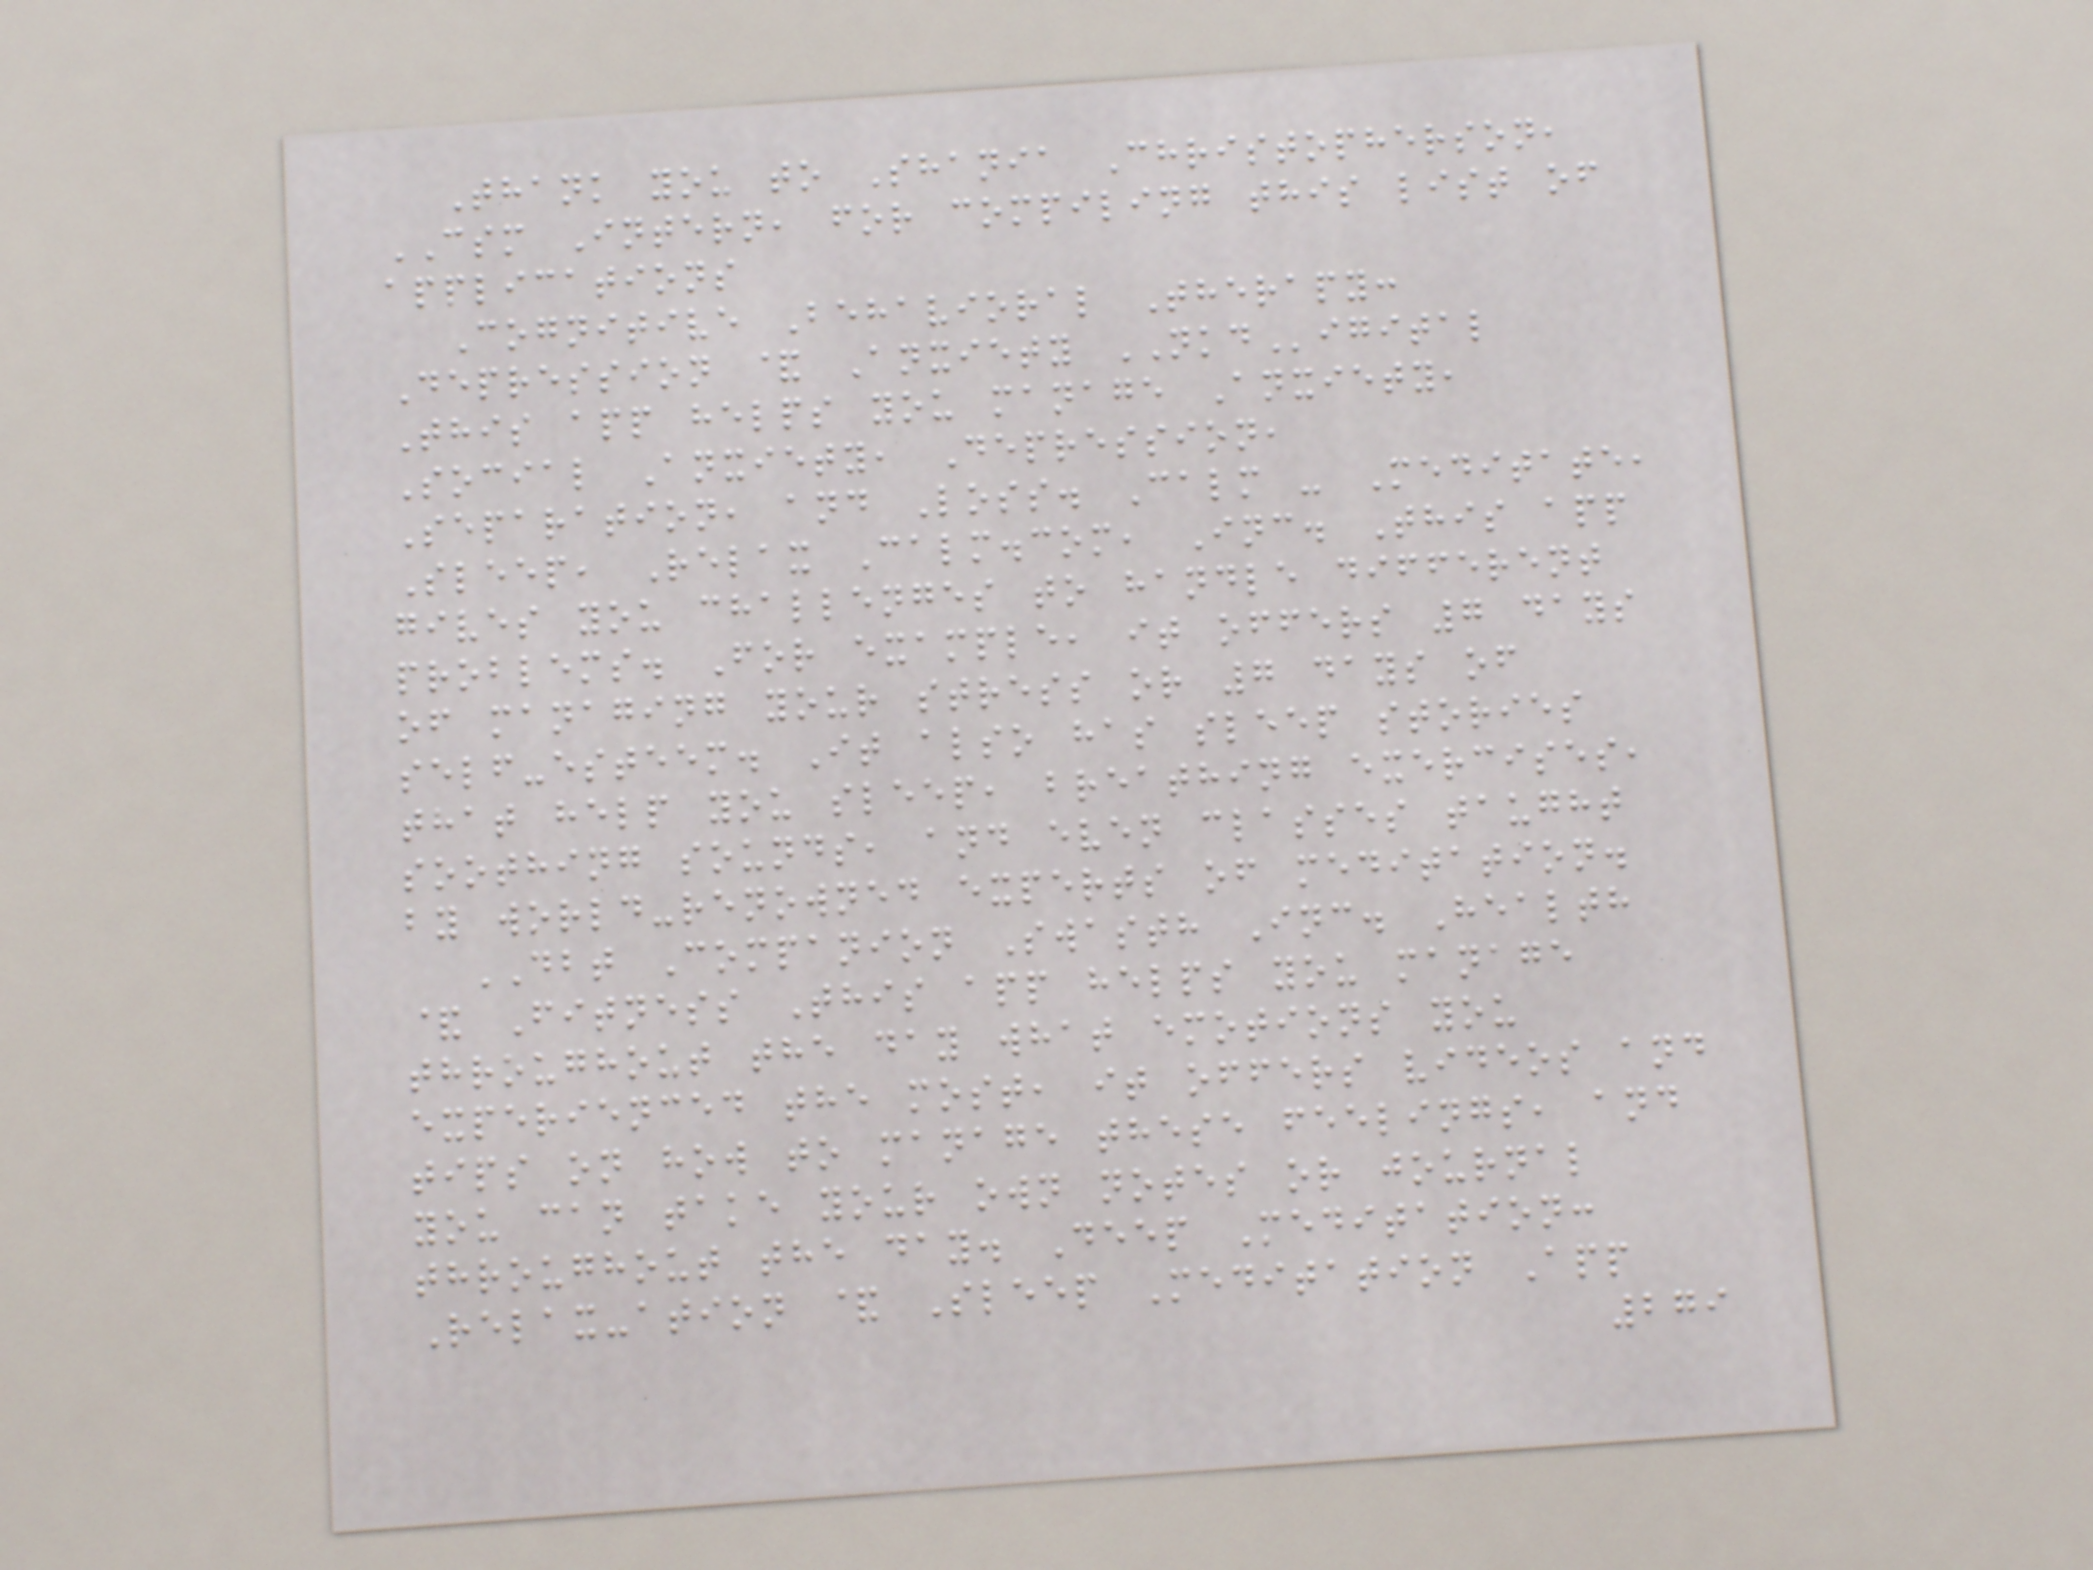Thank you to Shania Christopherson,
CSM Intern, for compiling this list of
applications
Cognitive Behavioral Therapy:
Depression & Anxiety NKDigital
This app helps you manage Anxiety,
Social Anxiety, Depression,
Separation, and Loss. Calm - Meditate,
Sleep, Relax Calm.com, Inc. This app
gives you challenges to handle different
problems. For example, it offers 7 days
of managing your stress or 7 days of
self-esteem. It also has sleep stories
that help you sleep, breathing exercises,
soothing sounds, and even classes taught
by world-renowned experts of meditation.
DBT Companion Swasth Inc. Health
& Fitness This app helps you manage
throughout the day what emotions you
experienced the most, it offers videos and
tips on how to manage these feelings, and
you can take your own notes or journal
throughout the day. Deep Meditation:
Relax-ation & Sleep Meditation App
279
